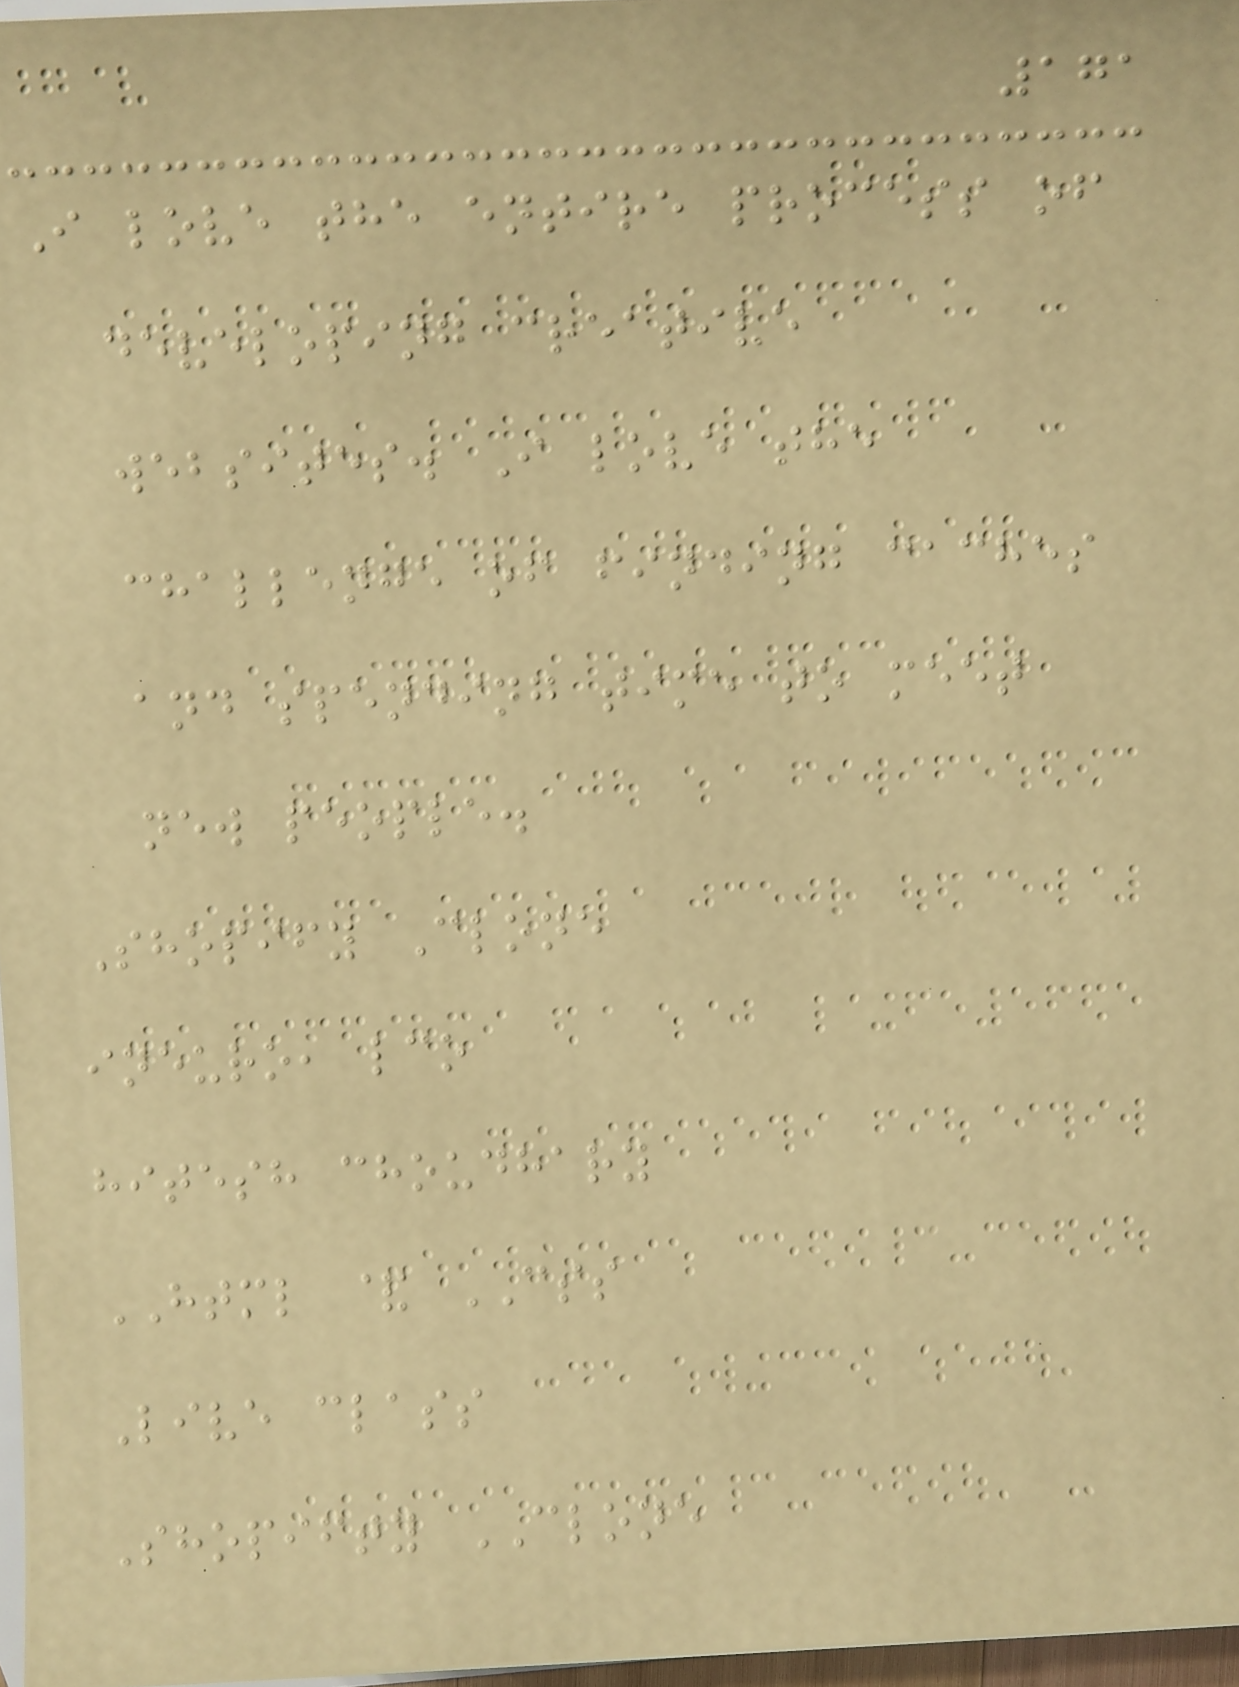171
I love the entire process of
developing creative
websites. I love the
challenge of finding caches
and spending time to meet
new people.
Shopify Clone
ineuro, lco
hitesh choudhary
HTML & CSS
Live class
Shopifty CLONE
